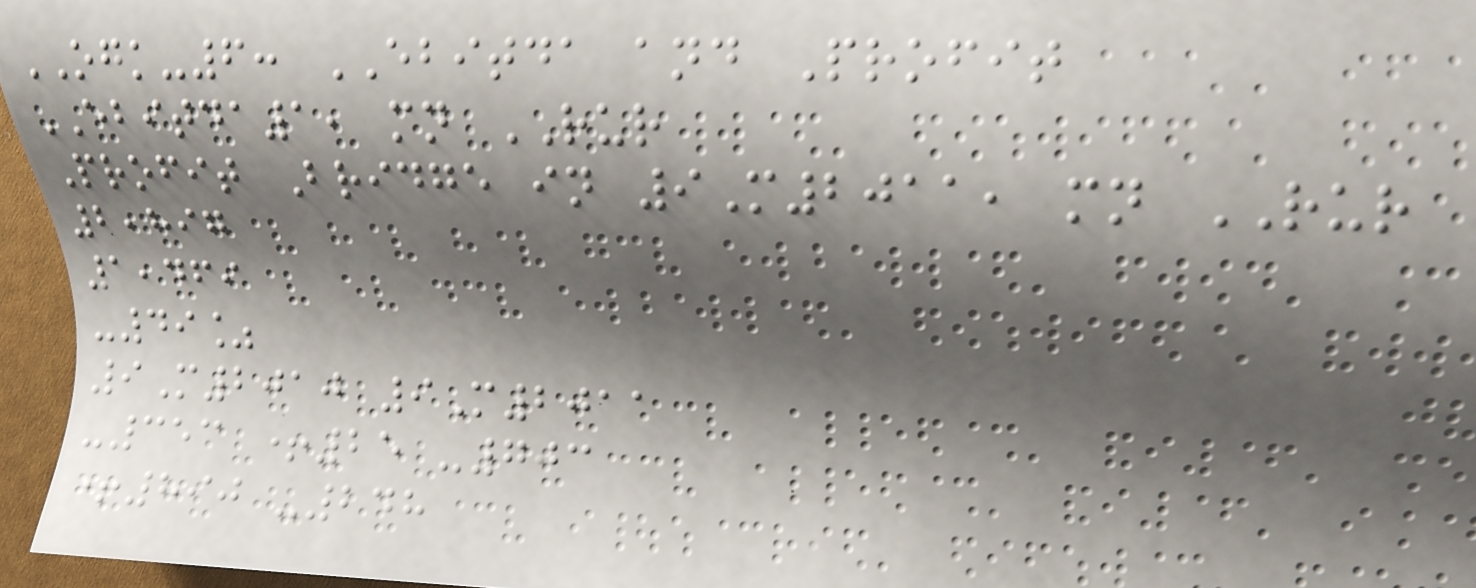OGK-6: EBITDA and Profit
EBITDA1, mn RUR
Profit Bridge in 9M2011, mn RUR
2,897
1,469
-49%
9M2010 9M2011
-353 +25 -703
+890 -248
